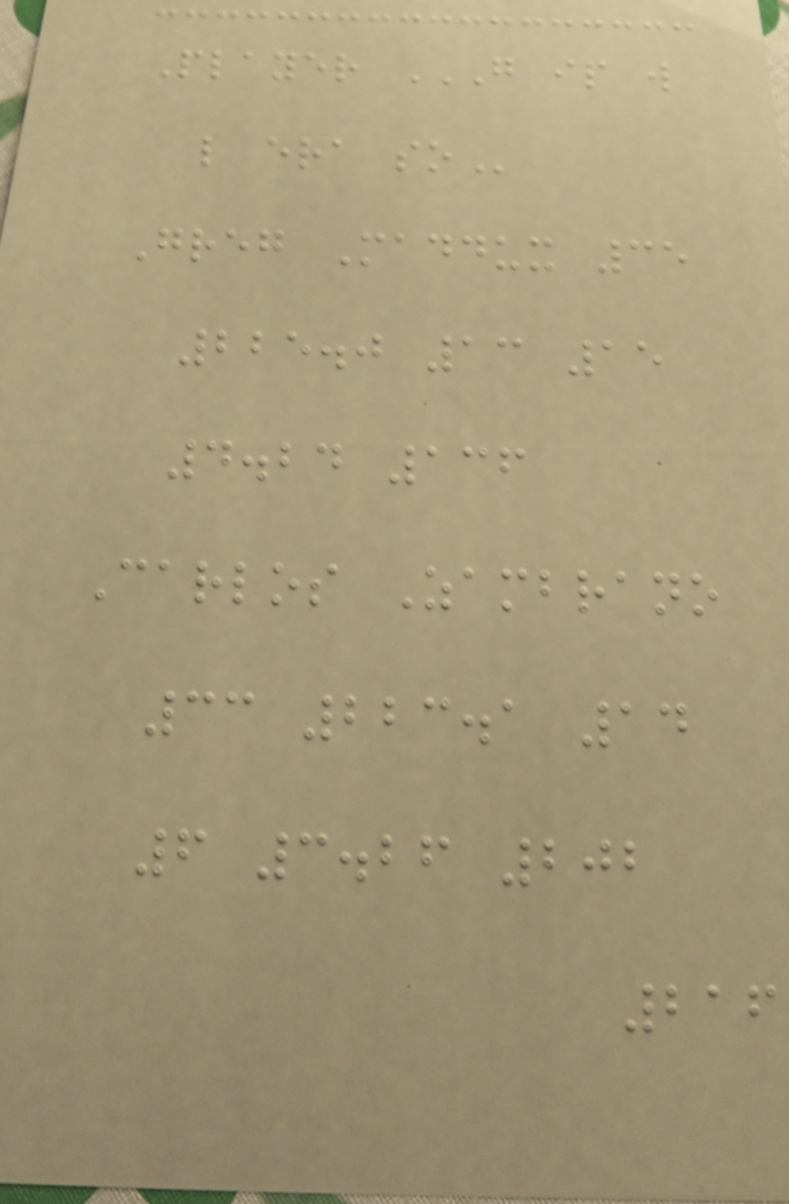Player G IP W
L ERA SO
Greg Maddux 35
225.0 13 15
4.24 136
Carlos Zambrano
33 223.1 14
6 3.26 202
216
